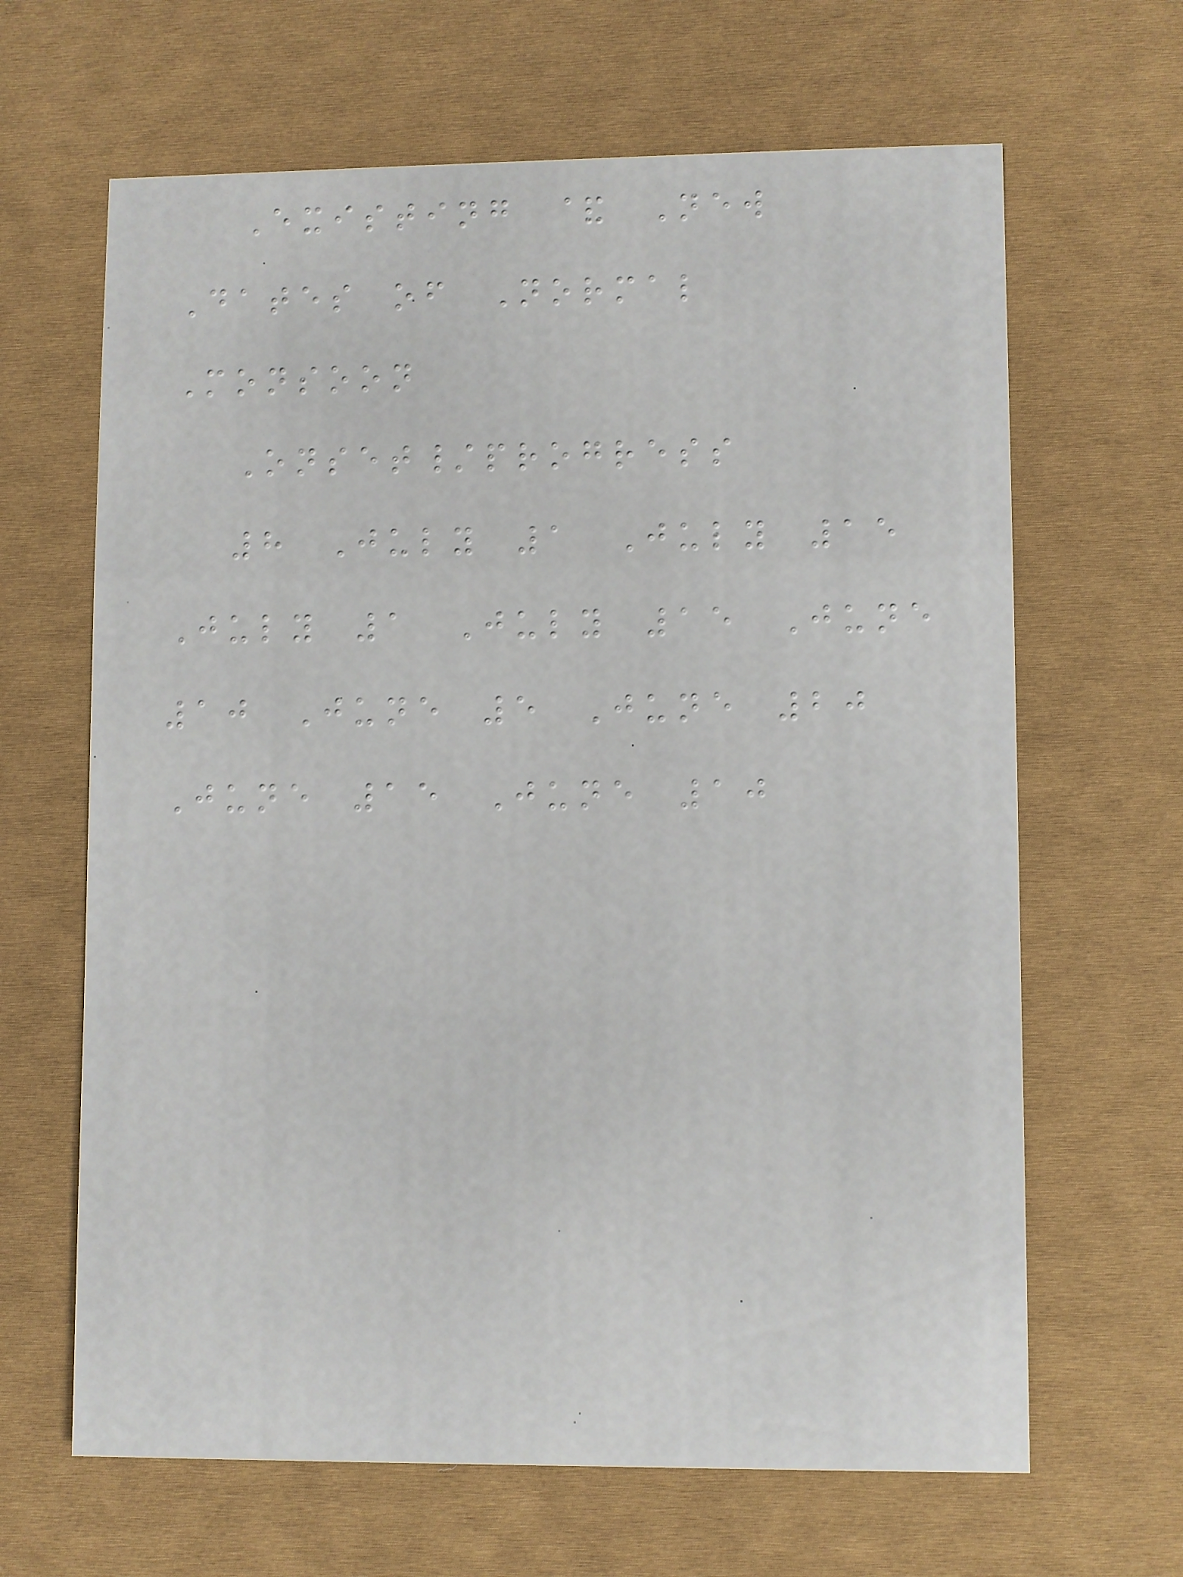Existing & New
Dates of Normal
Monsoon
Onset/progress
8 July 1 July 15
July 1 July 15 June
10 June 5 June 20
June 15 June 10
